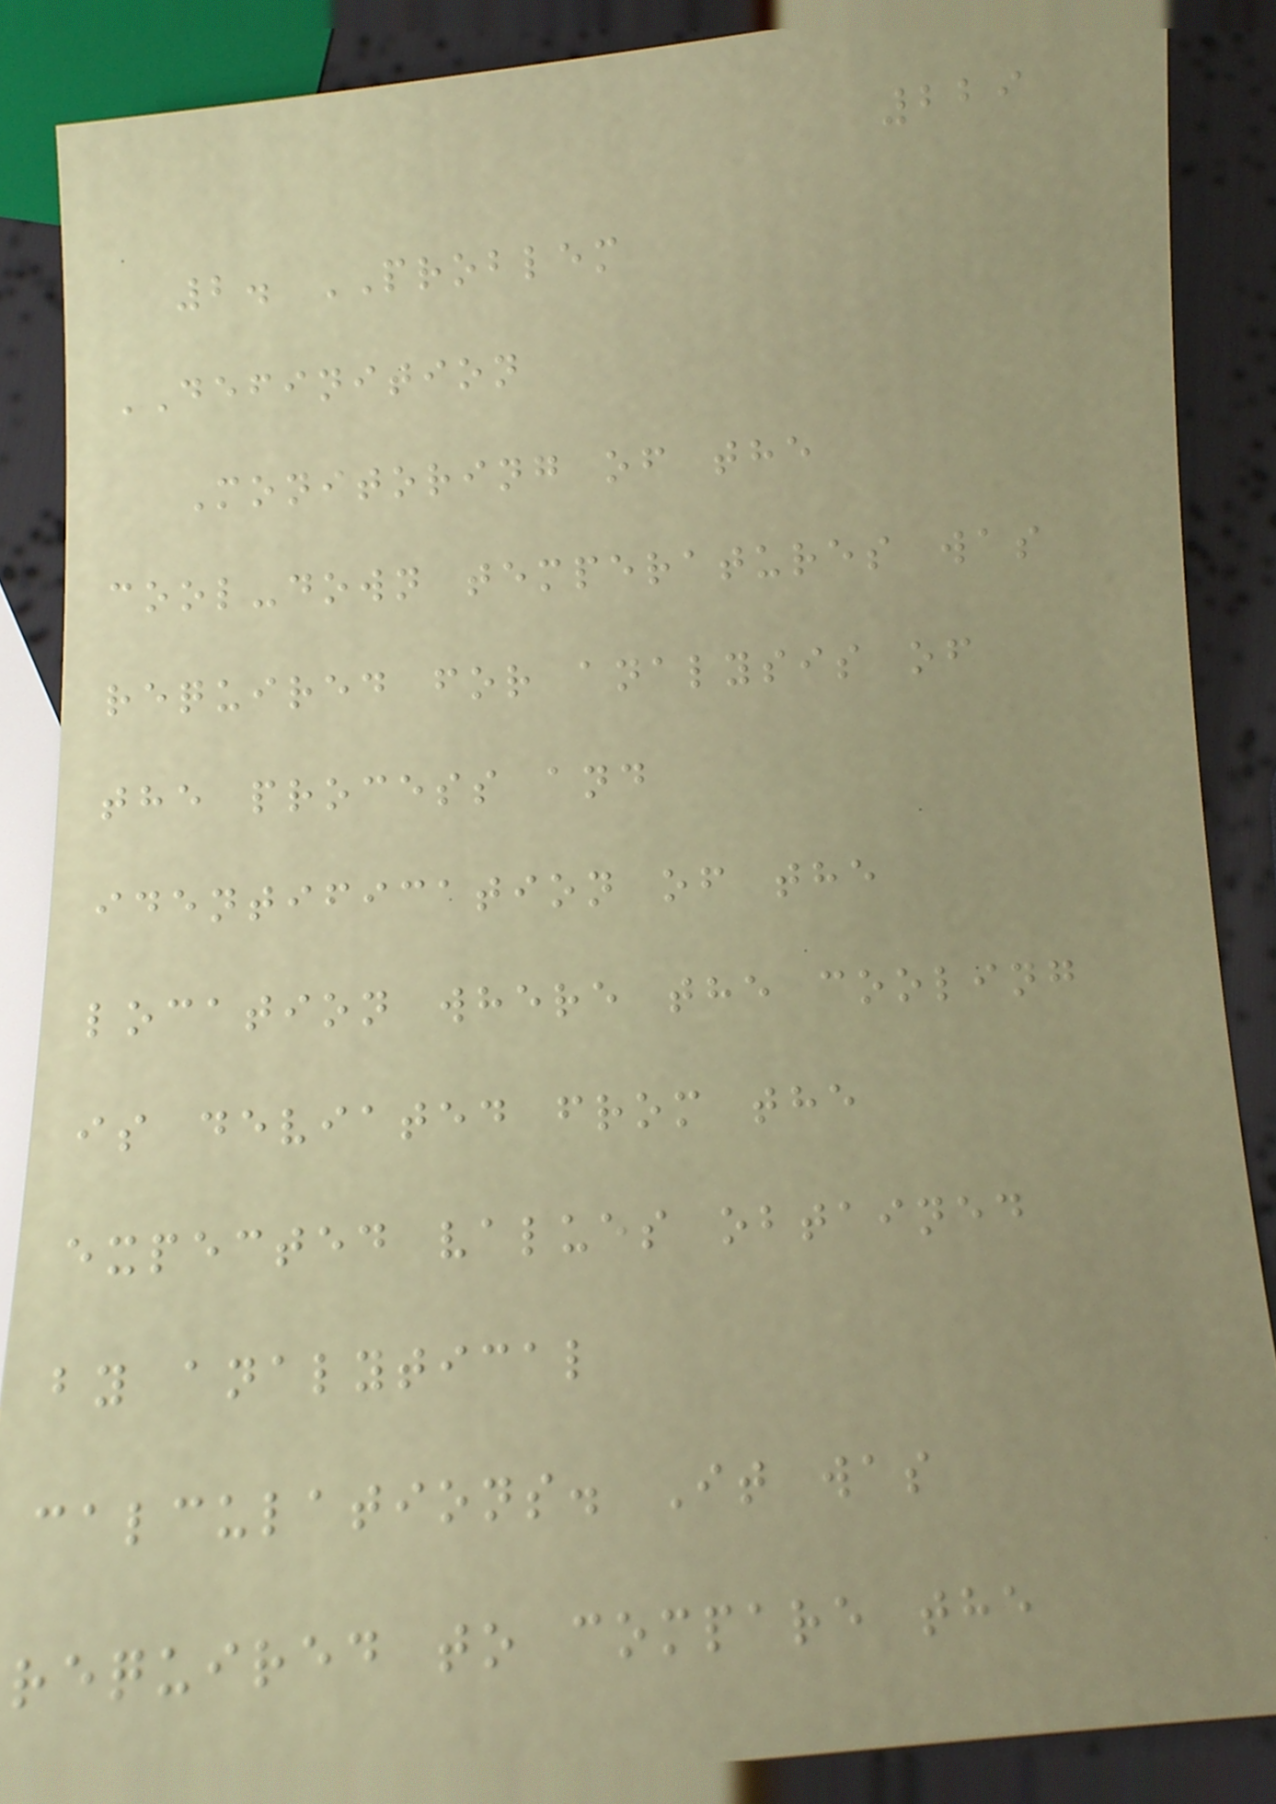229
2. PROBLEM
DEFINITION
Monitoring of the
cool-down temperatures was
required for analysis of
the process and
identification of the
location where the cooling
is deviated from the
expected values obtained
by analytical
calculations. It was
required to compare the
